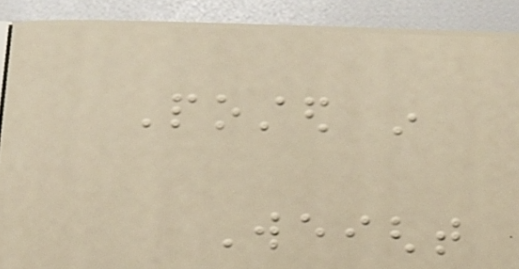Posted in
Weight
